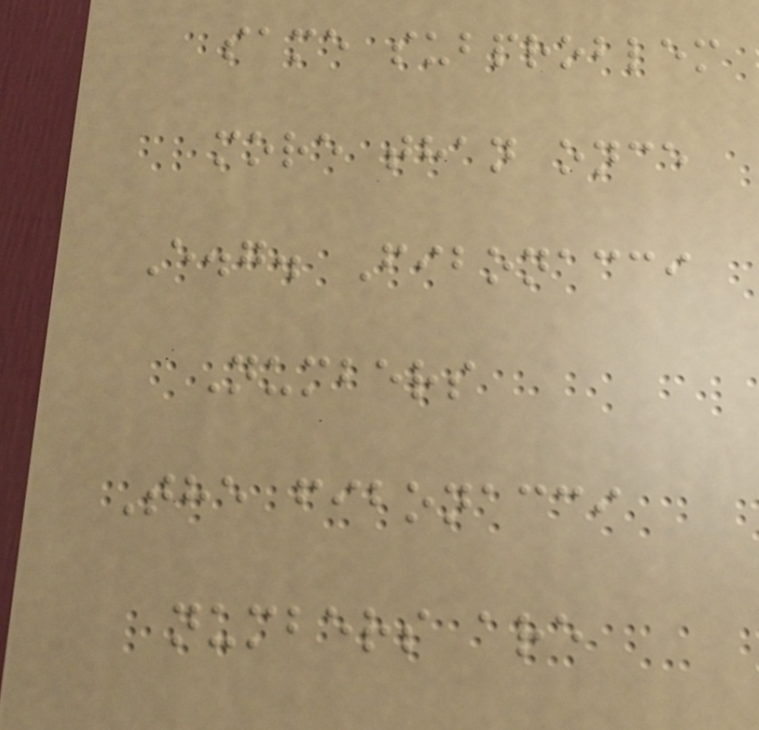same subproblem
more than once
E.g. Fibonacci
Numbers
The fibonacci
numbers are
